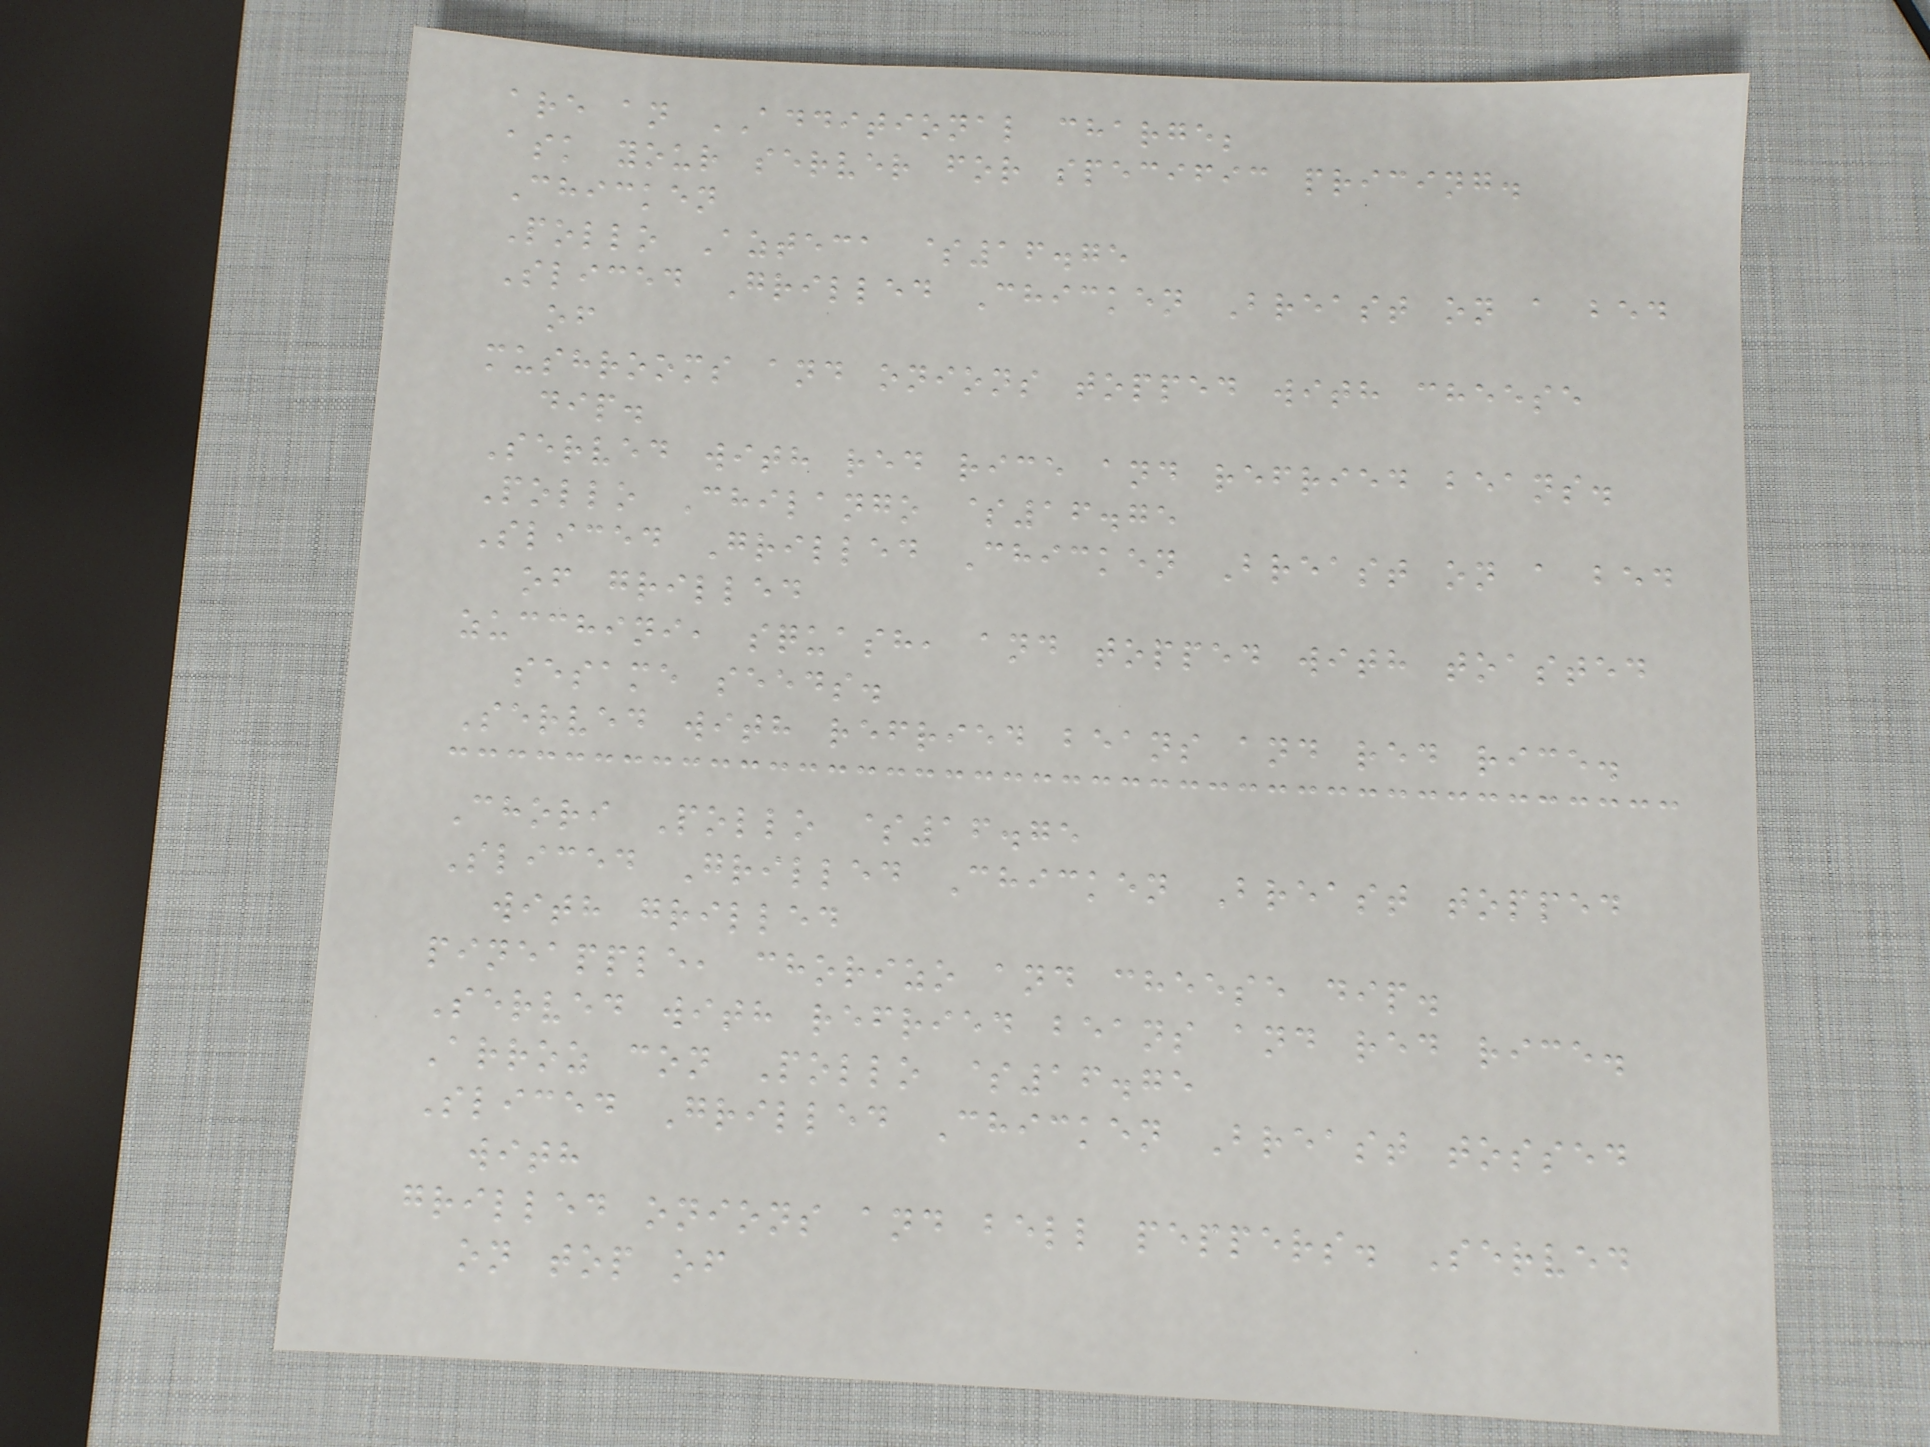are an ADDITIONAL charge;
ask your server for specific pricing.
Chicken
Pollo Azteca $16.75
Sliced Grilled Chicken Breast on a bed
of
mushrooms and onions topped with cheese
dip.
Served with red rice and refried beans.
Pollo Chilango $16.75
Sliced Grilled Chicken Breast on a bed
of grilled
zucchini, squash, and topped with toasted
sesame seeds.
Served with refried beans and red rice.
Chori Pollo $16.75
Sliced Grilled Chicken Breast topped
with grilled
pineapple, chorizo and cheese dip.
Served with refried beans and red rice.
Arroz con Pollo $16.75
Sliced Grilled Chicken Breast tossed
with
grilled onions and bell peppers. Served
on top of
